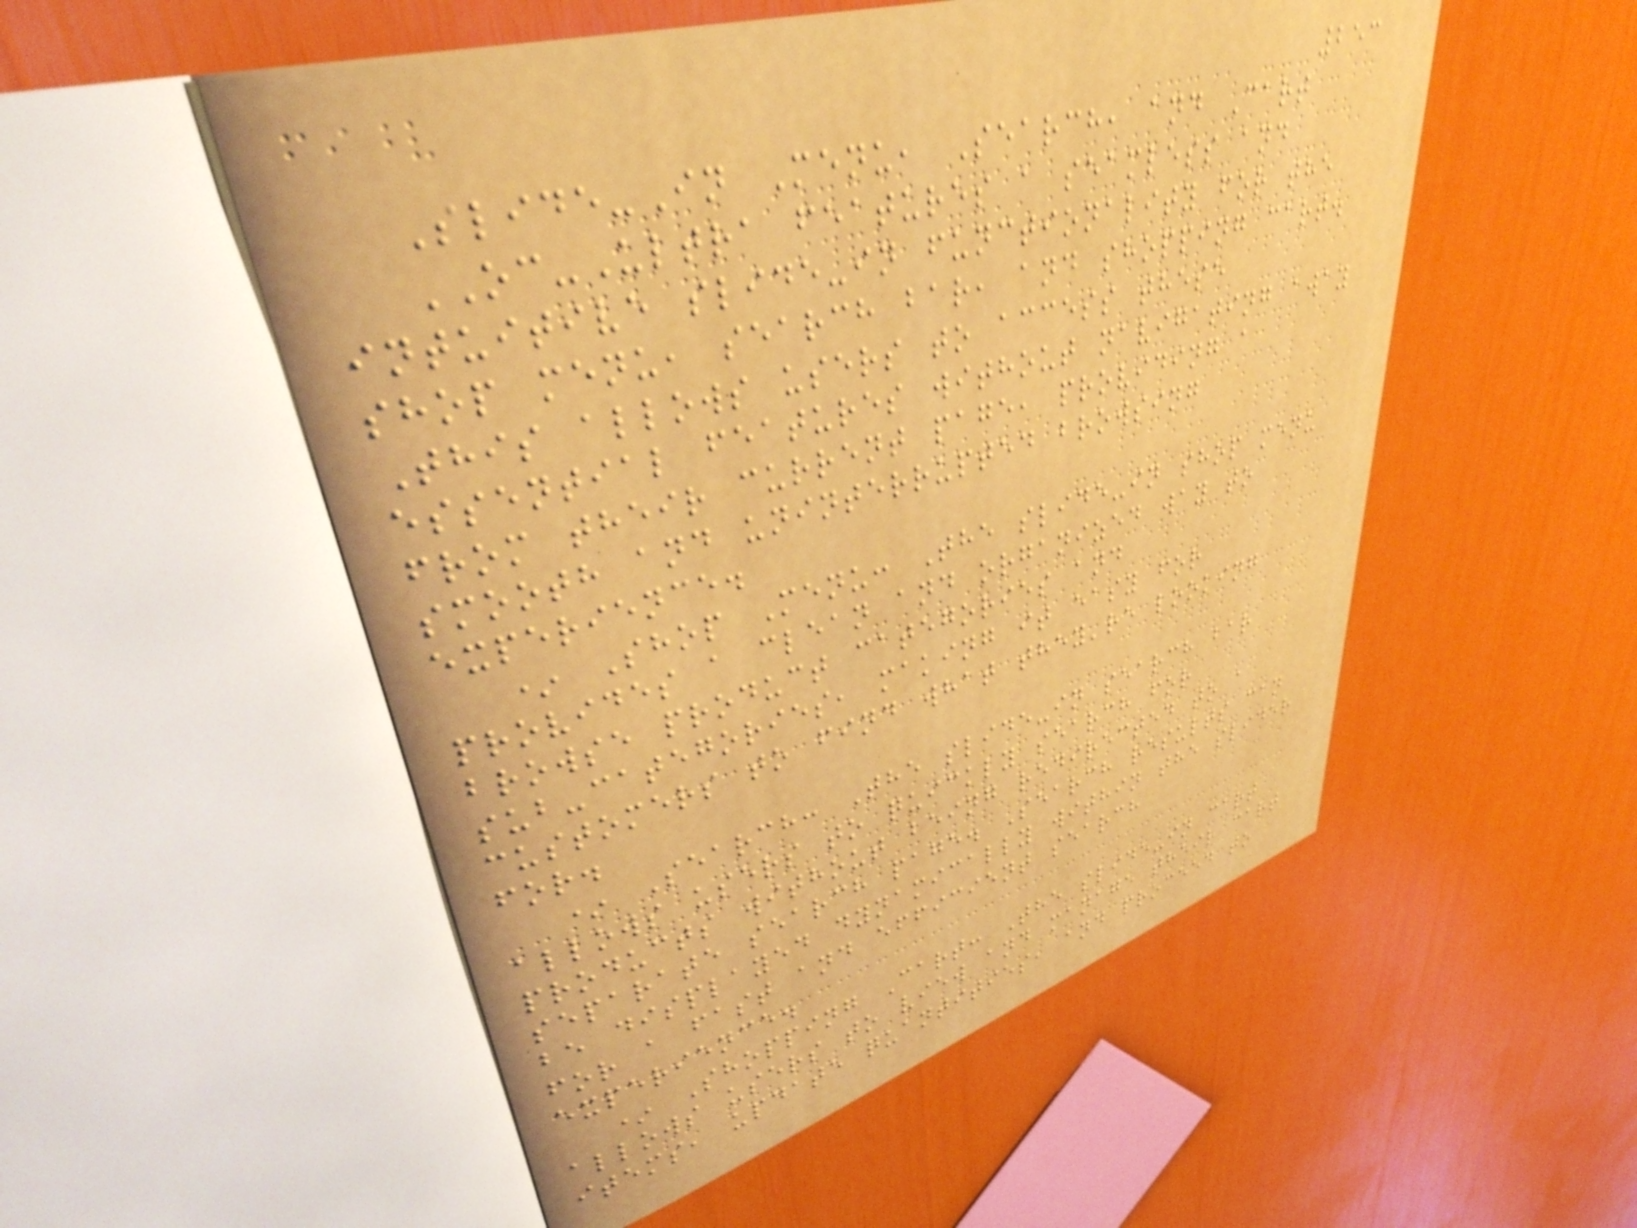253
Slide-In Menu, Search, and Cart
OC-Ultra features a seamless and
intuitive slide-in functionality for the
shop menu, search bar, and shopping cart.
This allows users to access these
essential features without navigating away
from their current page, providing a
smooth and uninterrupted browsing
experience.
* Shop Menu: The slide-in shop menu
provides a clean and organized way to
browse product categories and
sub-categories, making it easy for
customers to find what they're looking
for.
* Search: The slide-in search bar
allows users to quickly search for
products without being redirected to a
separate search page. Search results can
be displayed dynamically within the slider
for a fast and efficient search
experience.
* Shopping Cart: The slide-in cart
allows users to view and manage their cart
items, update quantities, and proceed to
